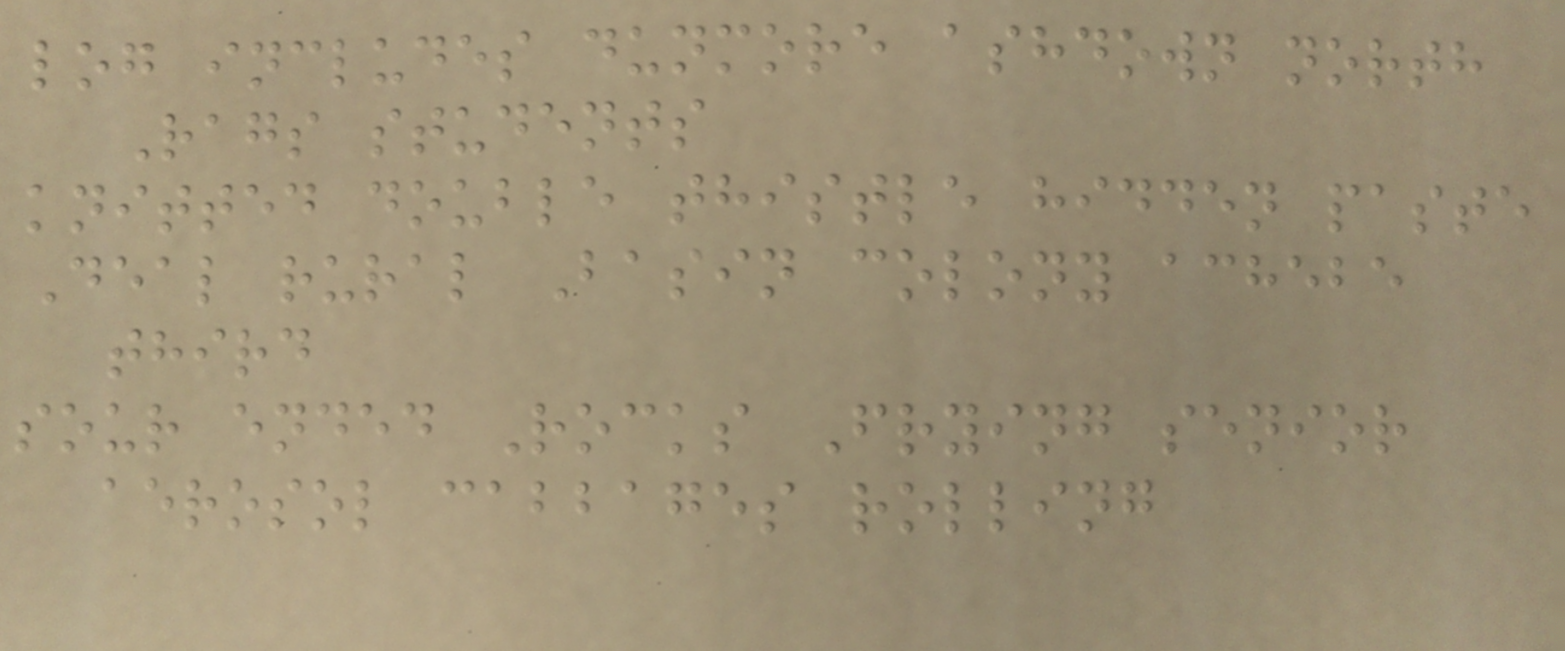log includes dunmore ashdown north
Rags students
knitted double thistle hidden paste
Deal rural Basin colony achebe
third
sour ended Rocks Frying senior
aerosol cabbages rolling
